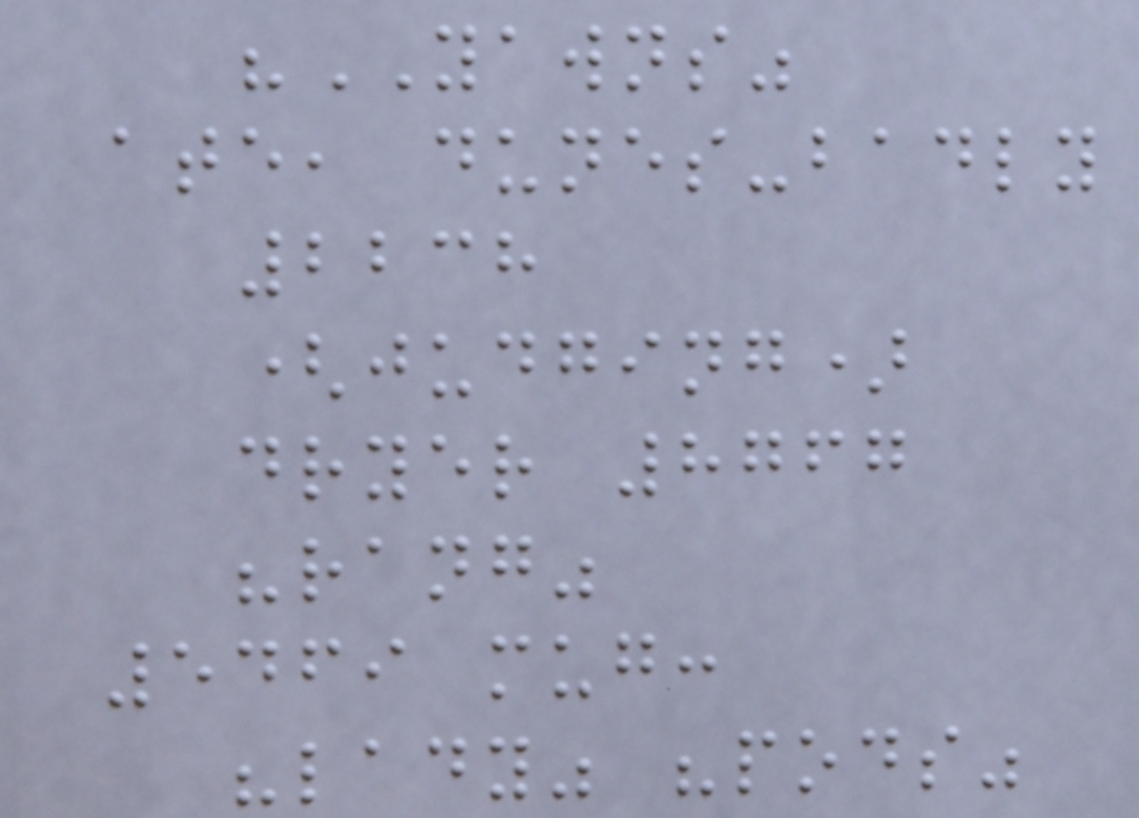"YAWNS"
ate, dunes-badly
2238
(judging)
dryer 8767
"rang"
5469 mug:
"lady" "pods"
